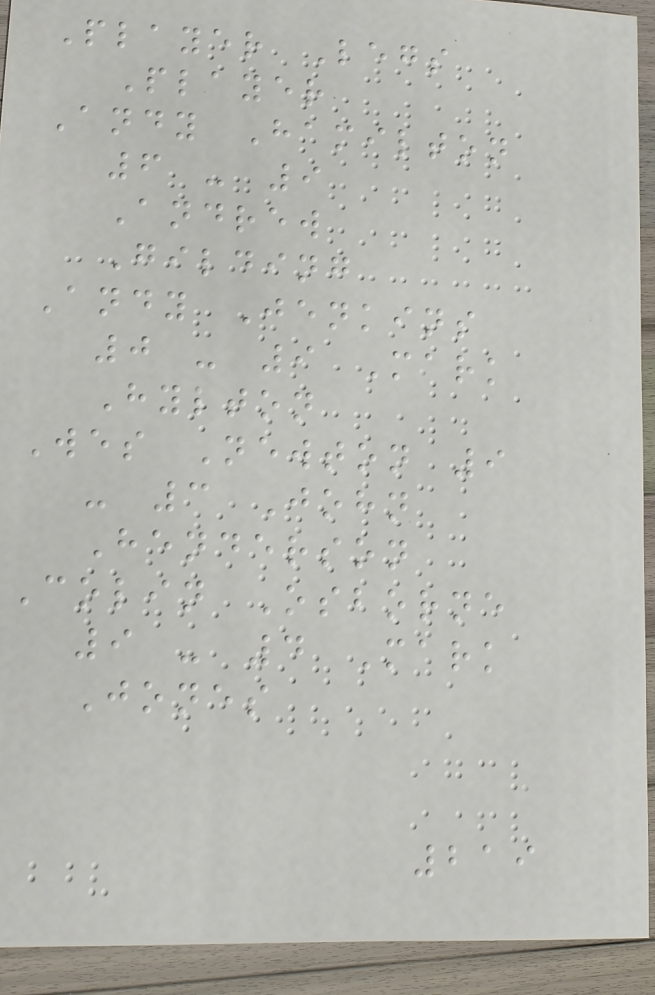Player Legs
Player
Andy Hamilton
6 - 9
Andrew
Gilding
Andy Jenkins
0 - 9 Mark
Hylton
Wes Newton 9
- 3 John
Henderson
Colin Osborne
9 - 4 Mark
Jones
219
